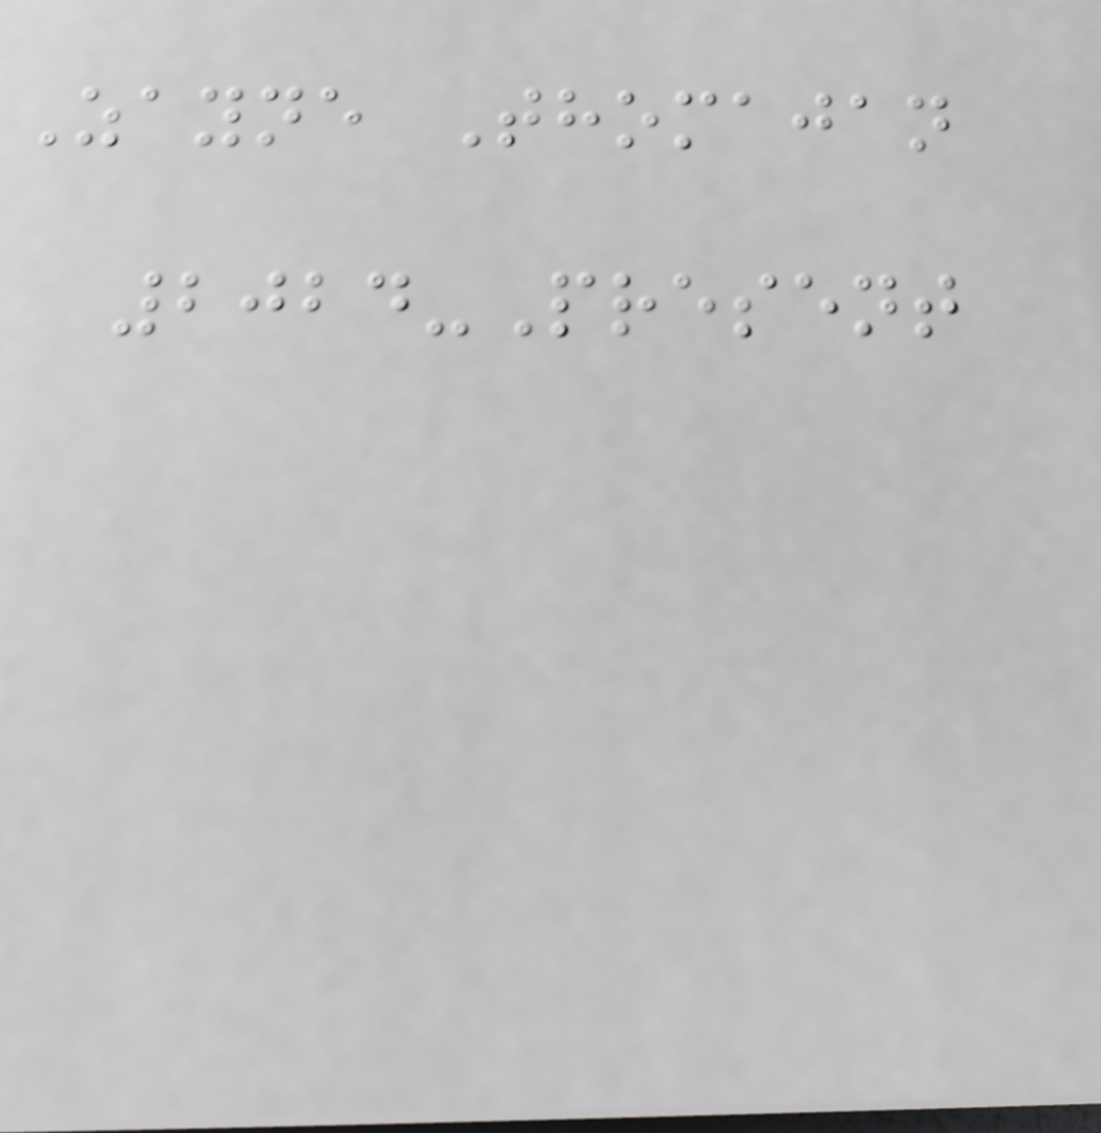Zayne Thomajan
2024-Present
